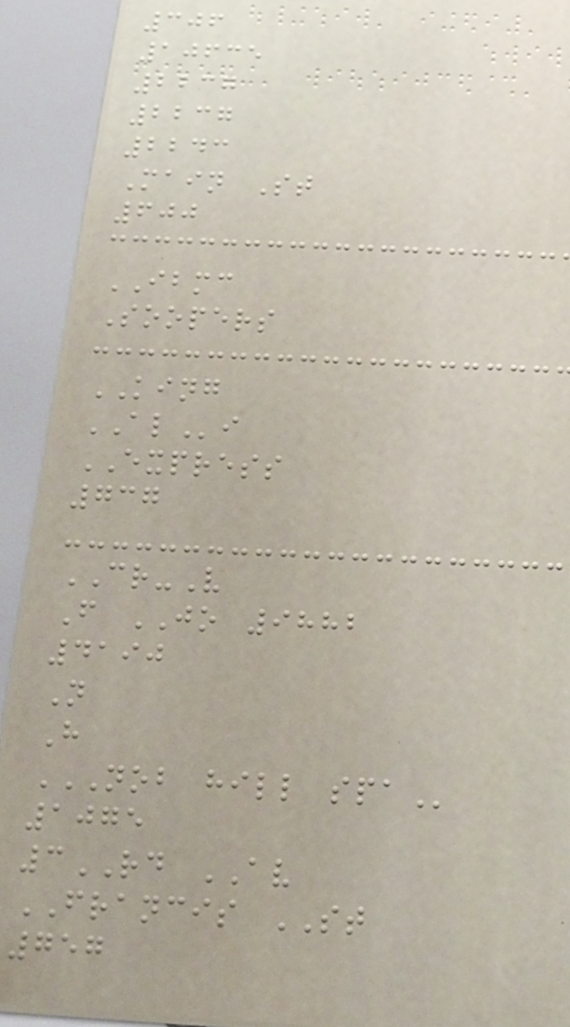306
10635
2237
2237
2243
Main St
600
IBMC
Soopers
KING
ALi
EXPRESS
737
CR-V
F JO 9882
4190
N
H
NOB HILL SPA
1075
3RD AV
FRANCIS ST
757
